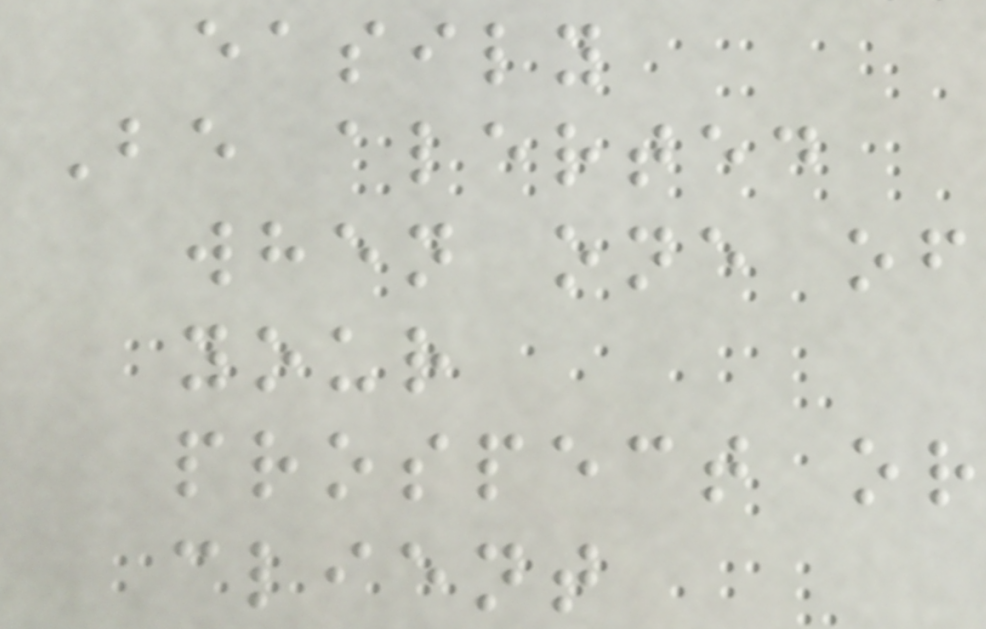easily
Be alerted
when one of
your
prospect or
client
